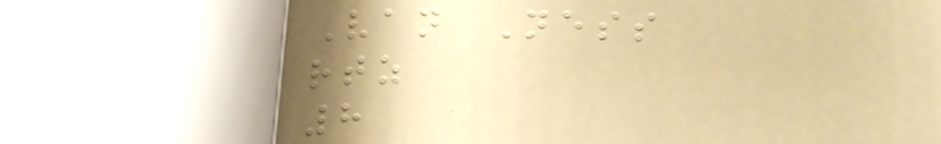Van Ness
rtz
8
